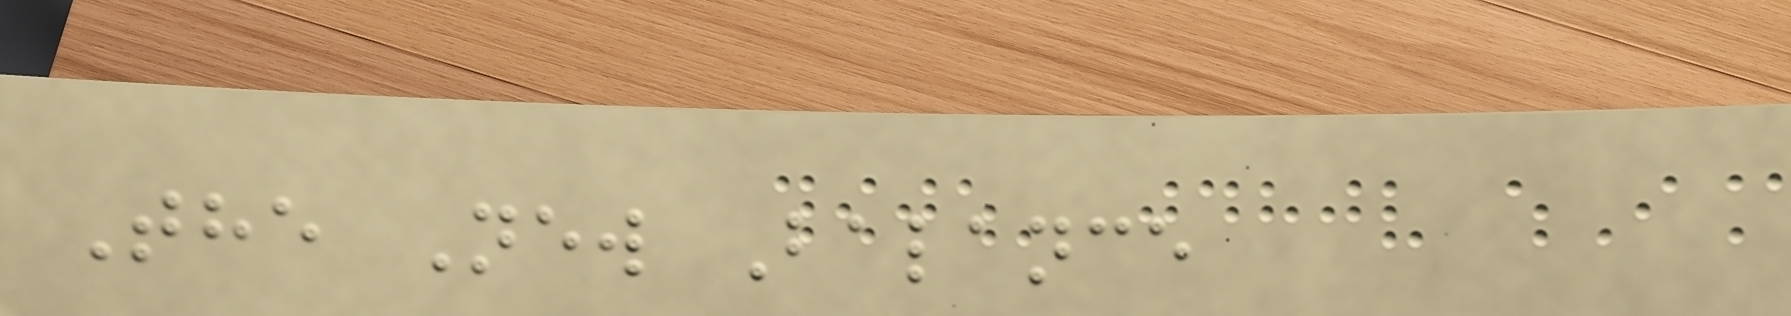The New Balance
